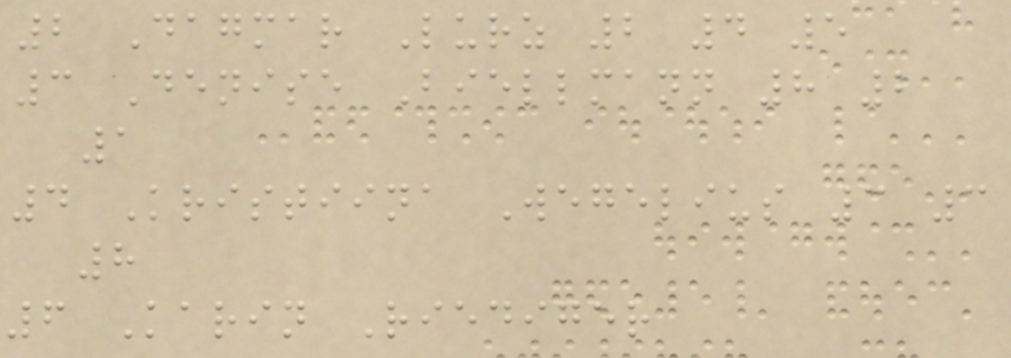2 Dagmar Lurz 2 4 5
3 Denise Biellmann 8 2
1
4 Kristiina Wegelius 3 3
8
6 Karin Riediger
